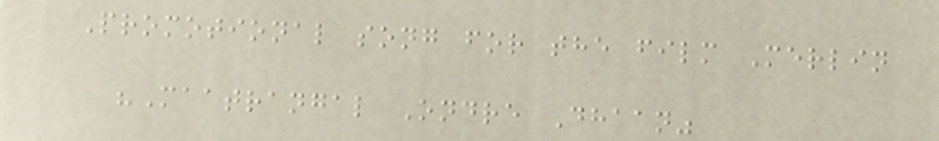Promotional song for the film Merlin
"Maatrangal Ondre Dhaan"
